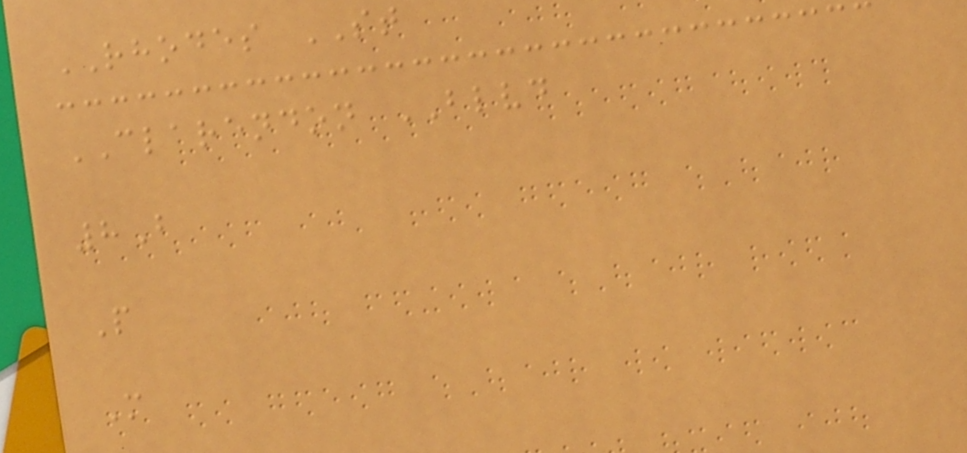RHODES ST
CLARENDON BLVD
8B
P
M
